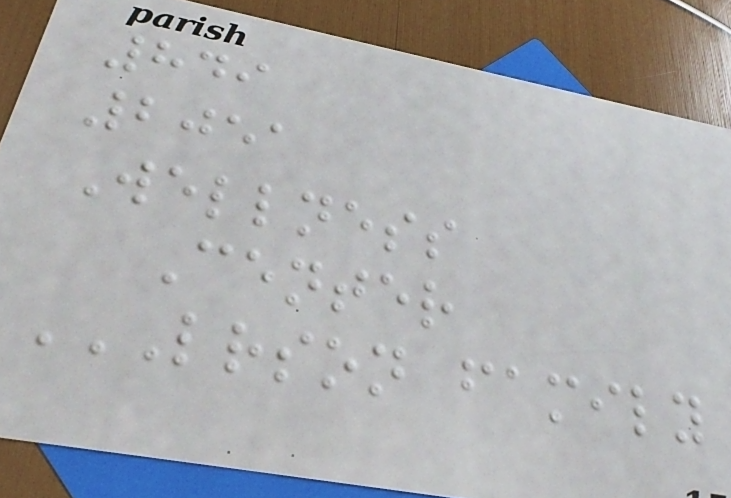849
2051
Wellness
Center
LRSON FAMILY
